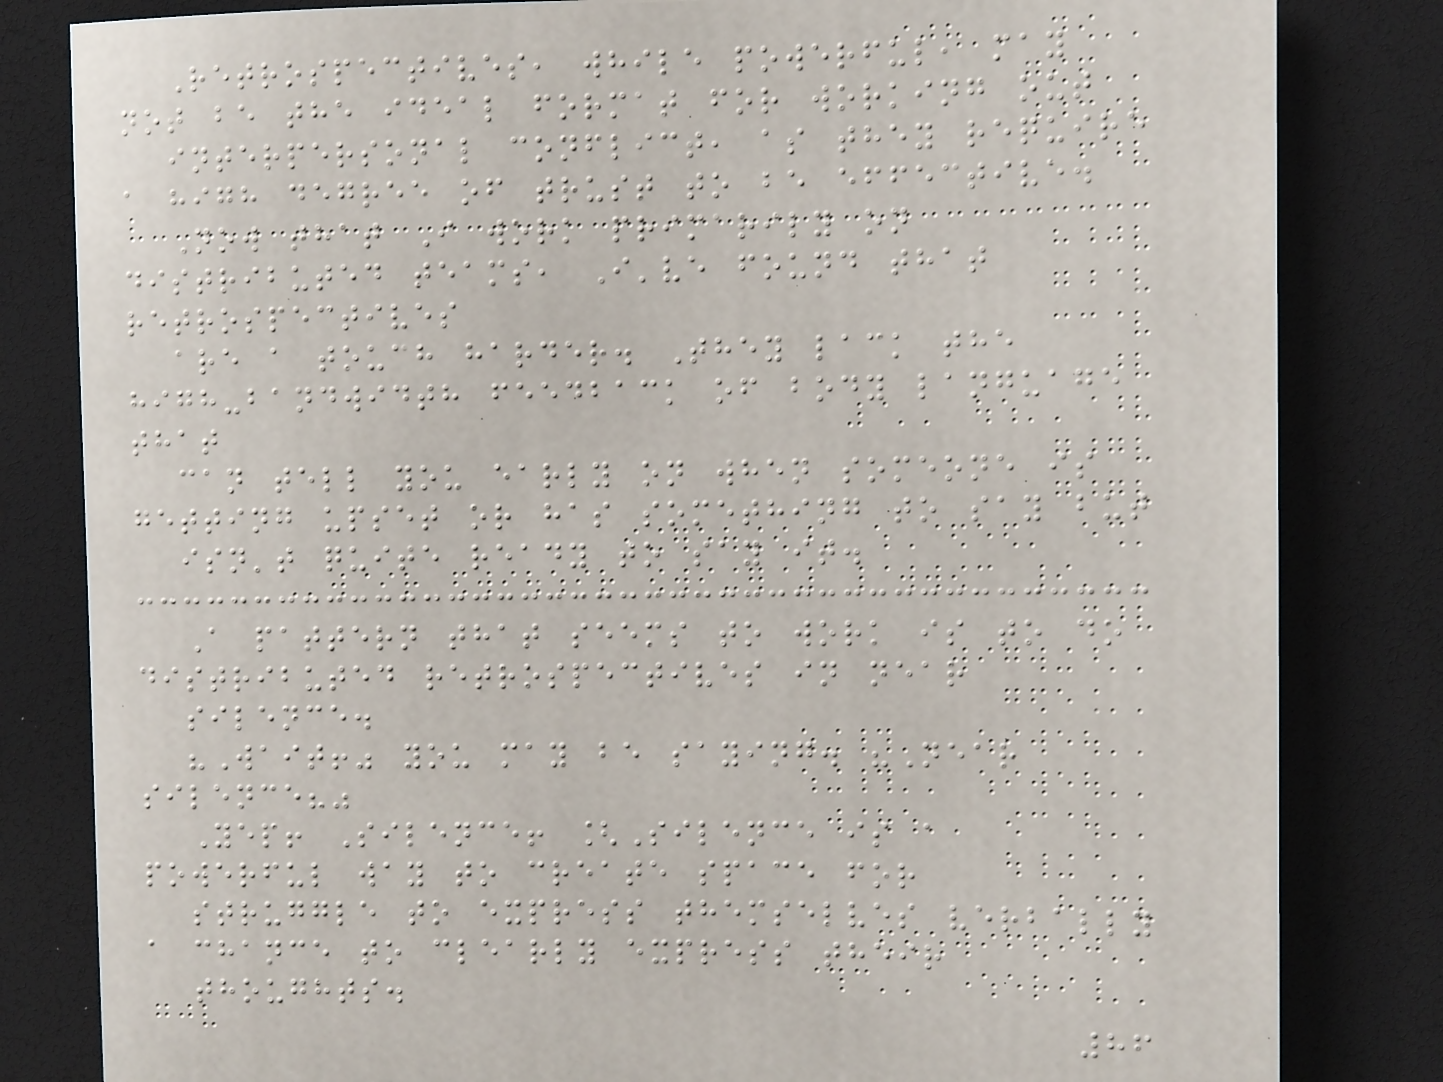Retrospectives, while powerful, may
not be the ideal format for working out
interpersonal conflict, as they require
a high degree of trust to be effective.
Now that I work primarily on
distributed teams, I've found that
retrospectives
are a touch harder. They lack the
high-bandwidth feedback of body language
that
can tell you early on when someone is
getting upset or has something to say but
isn't quite ready to say it.
A pattern that seems to work is to do
distributed retrospectives in near
silence.
"Wait!" you may be saying. "Near
silence?"
Yep! Silence! [Silence is a
powerful way to create space for
struggle to express themselves verbally
a chance to clearly express their
thoughts.
86
